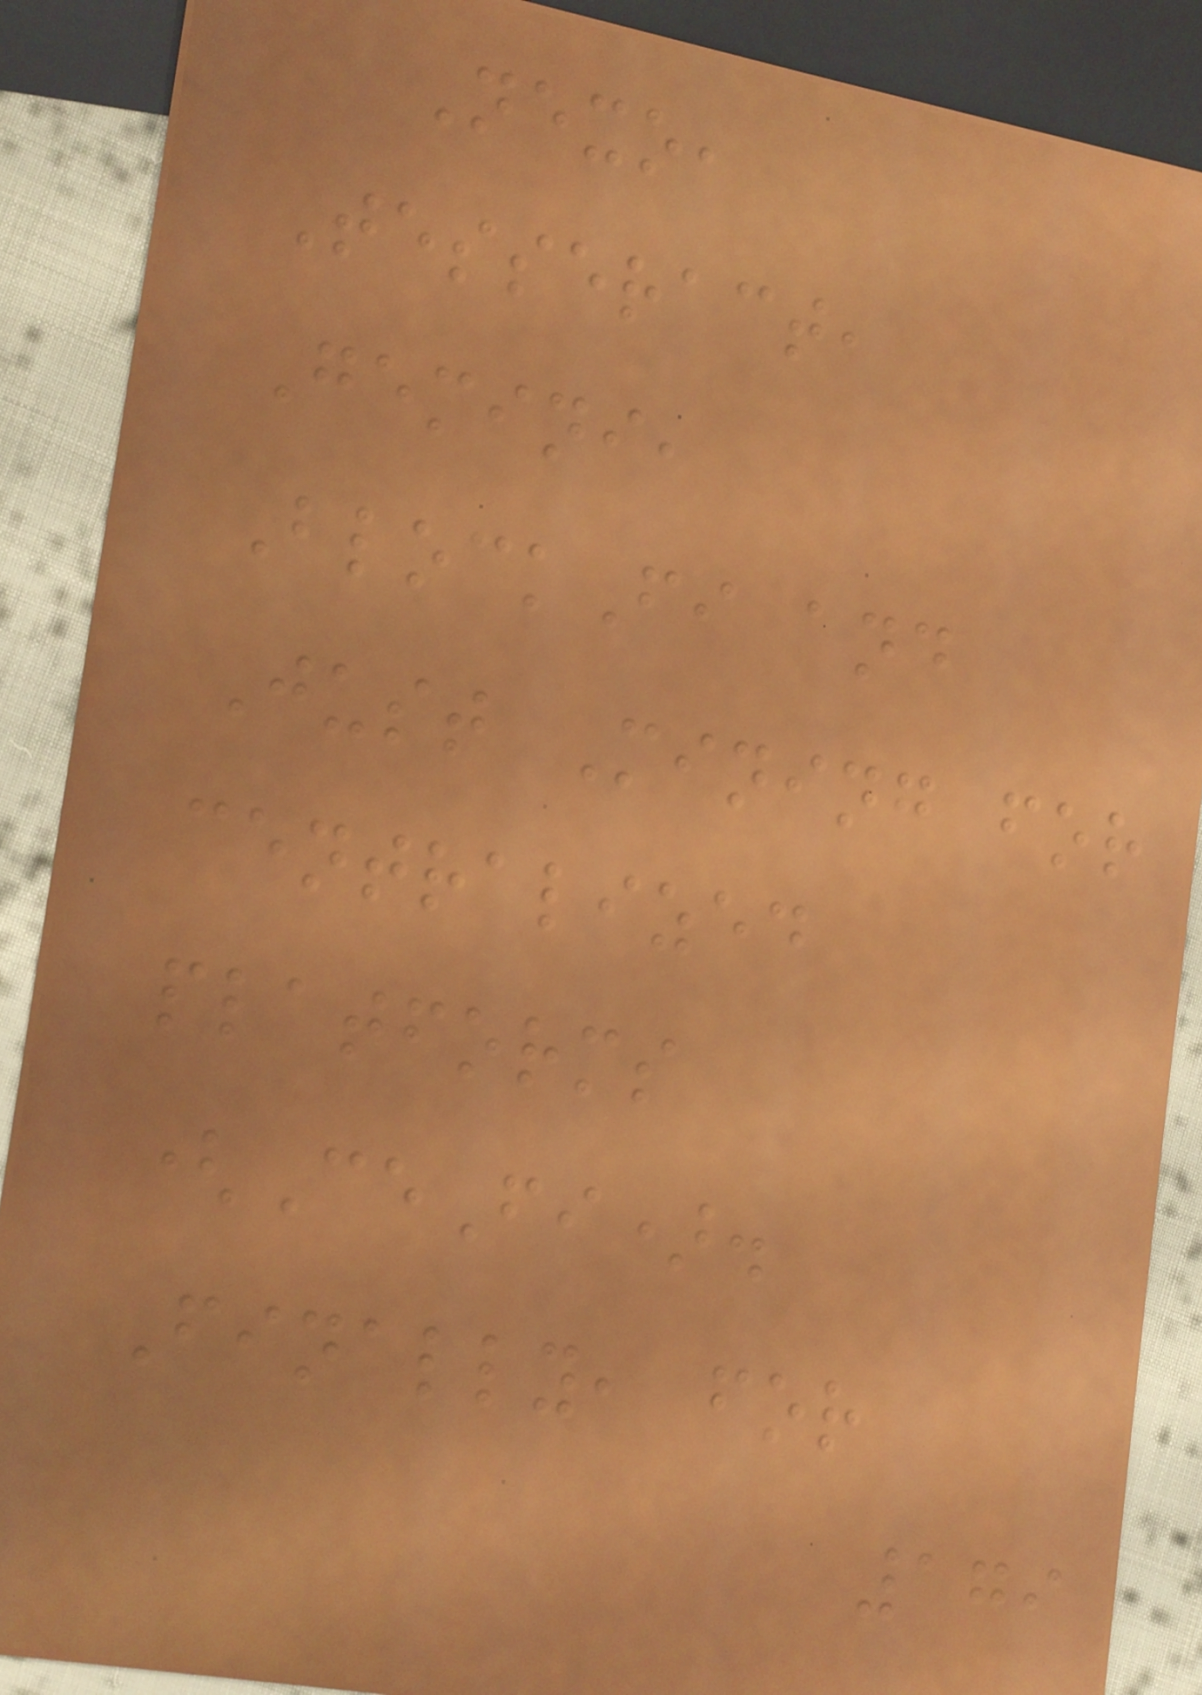Nexo,
Tesseract,
Gemini,
BlockFi and
Just Mining for
centralized
platforms
(CeFi).
Finally, for
179
